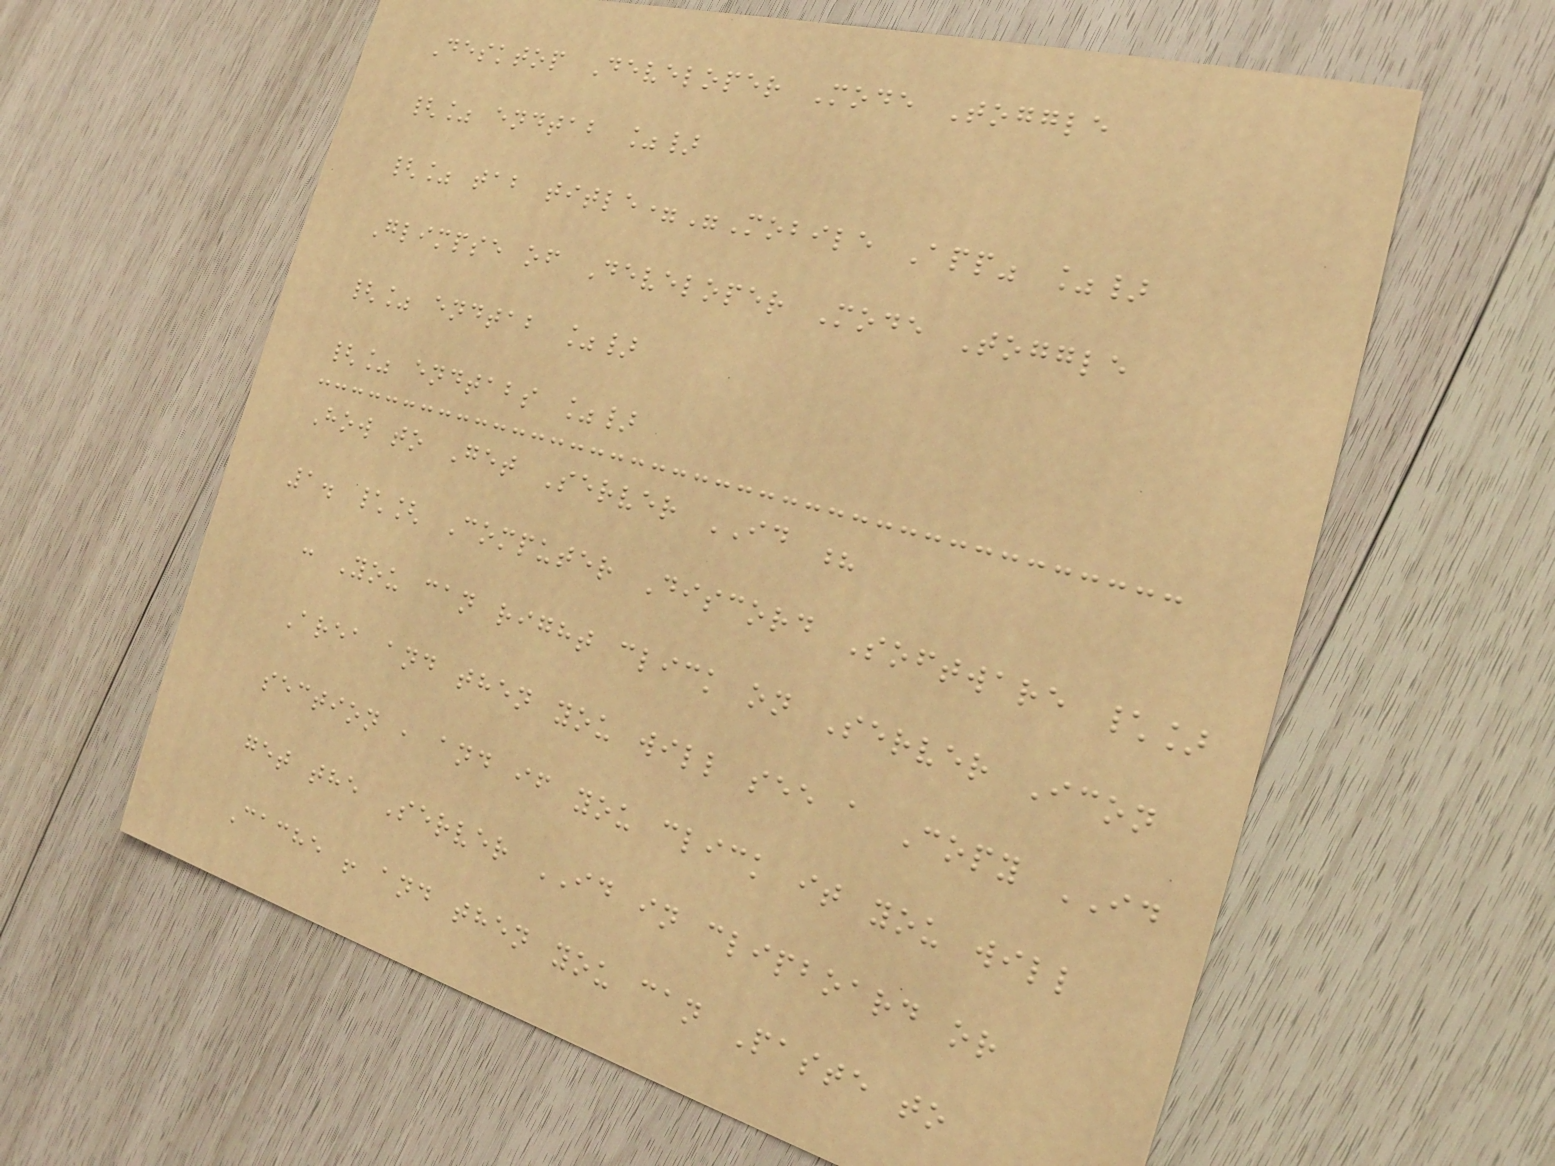Desktop Developer Mode Toggle
{% endtab %}
{% tab title="Mobile App" %}
Glimpse of Developer Mode Toggle
{% endtab %}
{% endtabs %}
How to Get Server ID ?
1. \[ Computer Discord Software \]
: You can right click on Server Icon
Area and then you will see a Copy ID
section , and if you click it you will
get the Server ID in clipboard or
Cache ! and then you can Paste to
